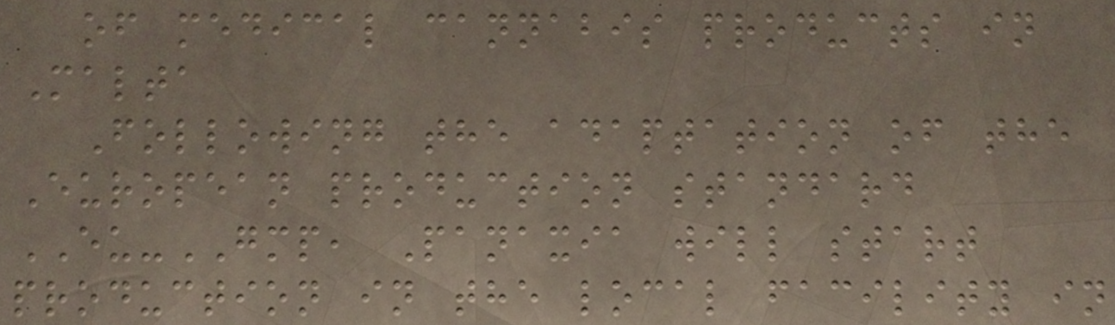of medical cannabis products in
Malta
Following the adaptation of the
European production standard
EU-GMP, Panaxia will start
production in the local facility in
